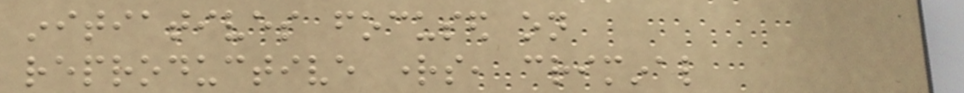initiatives focused on
reproductive rights, criminal
